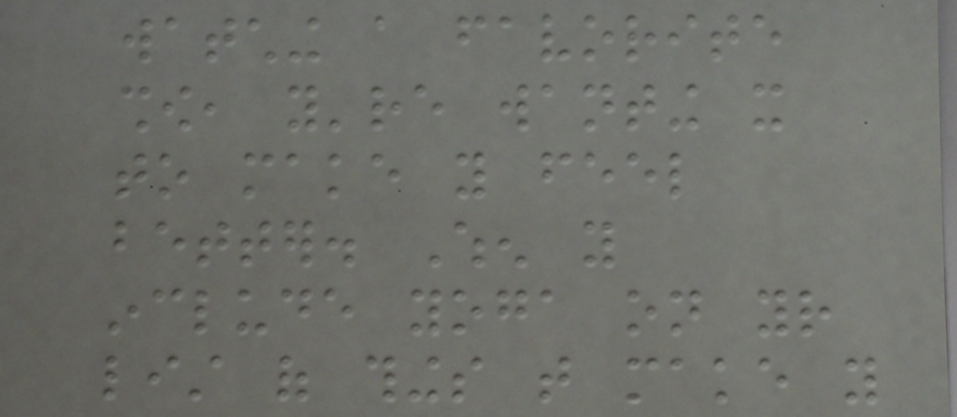watching a favorite
show, you're wanting it
to make you feel
better. When you
include yoga on your
list of things that make you
